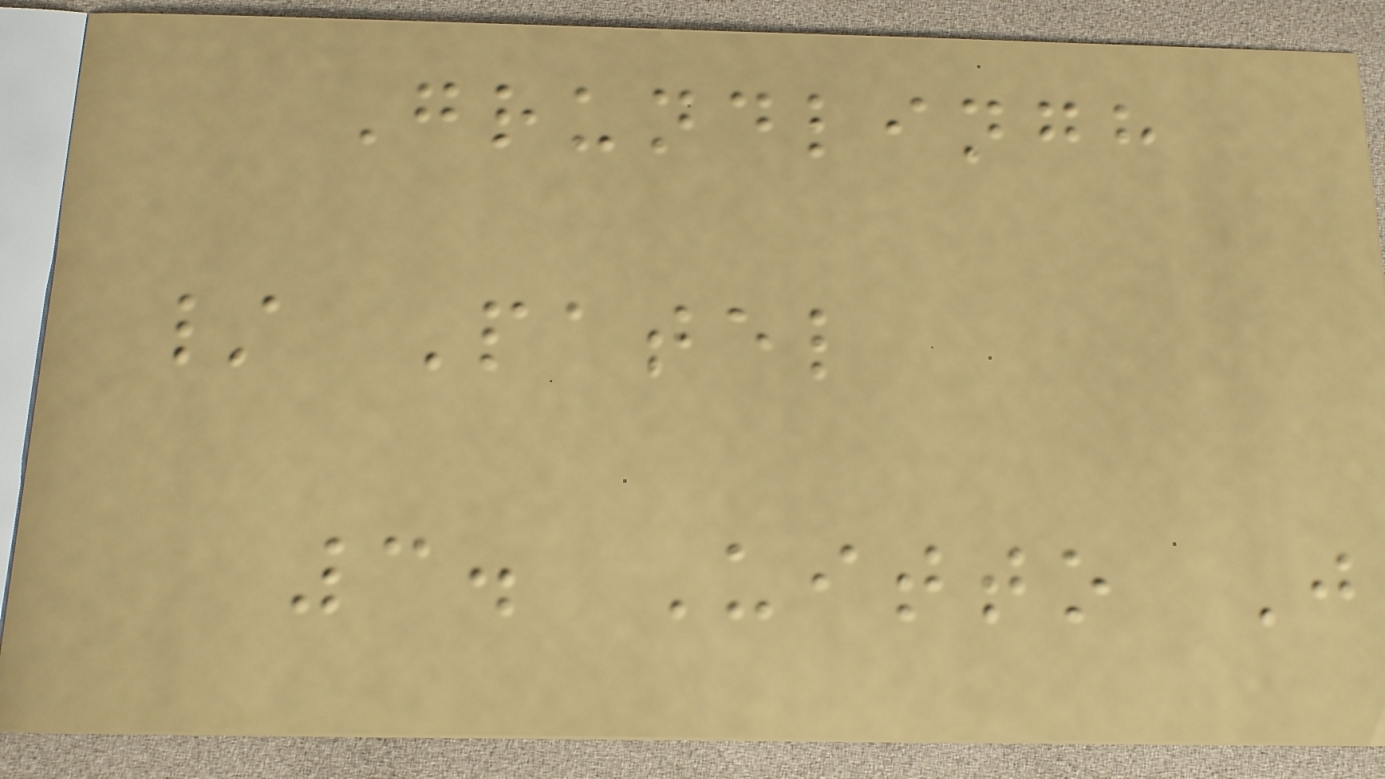Grundlingh
/ Patel
3. Uitto J
